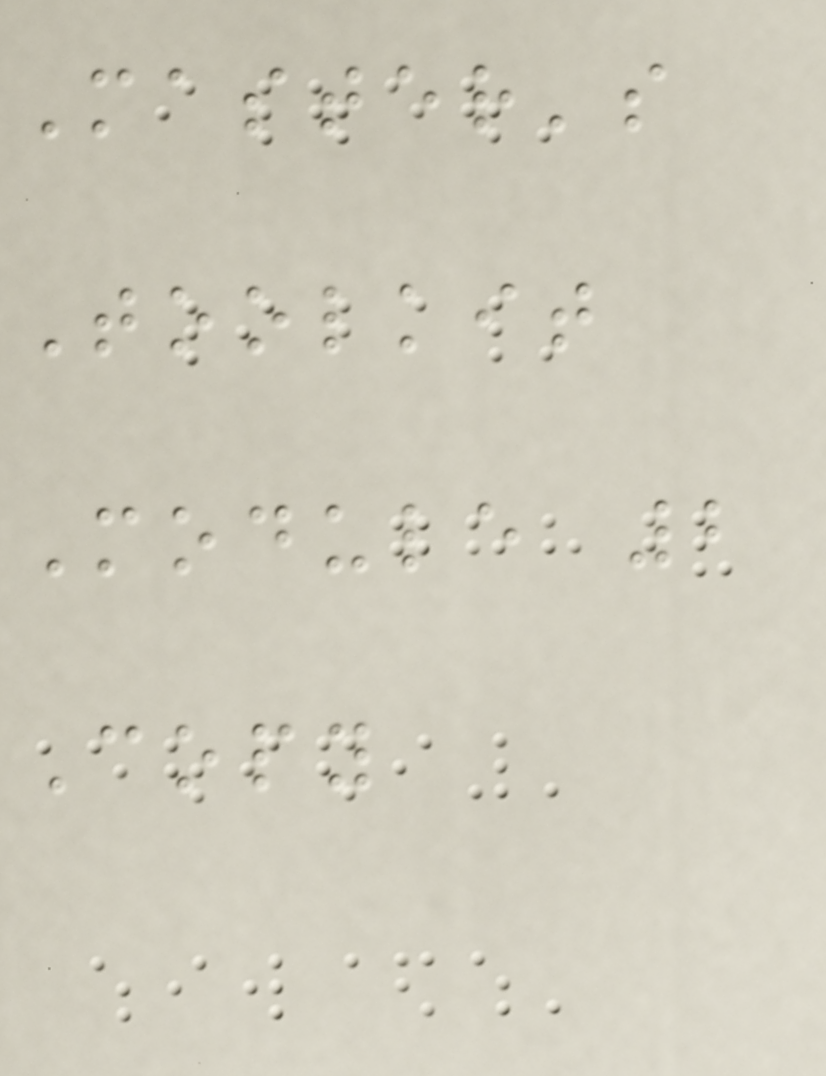Master's
Toolkit
Module 2
Copy
